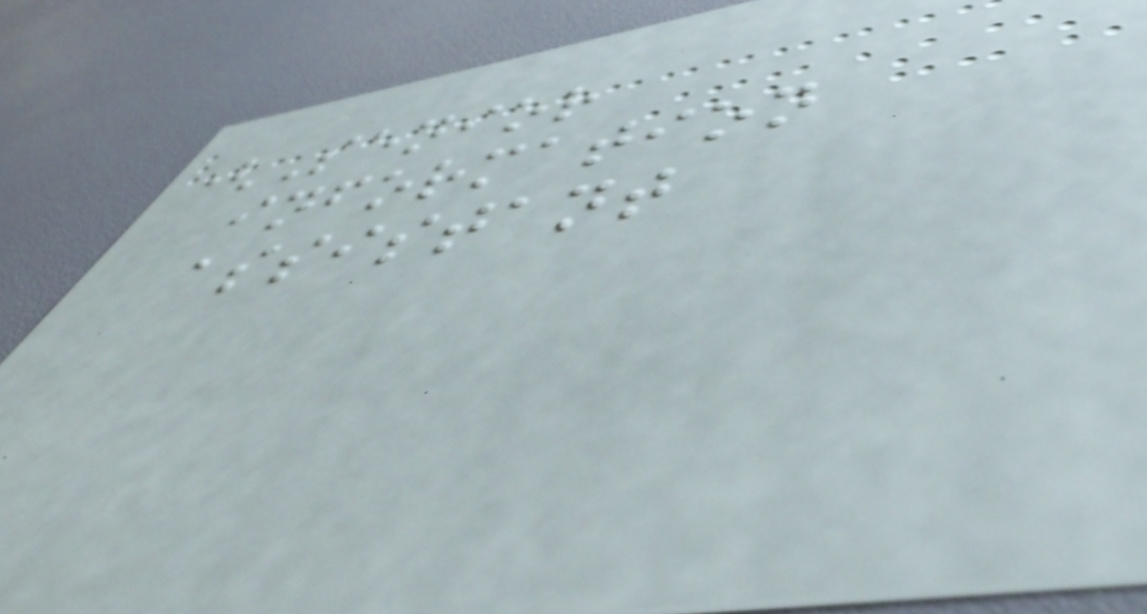(Senior
information
assistant
